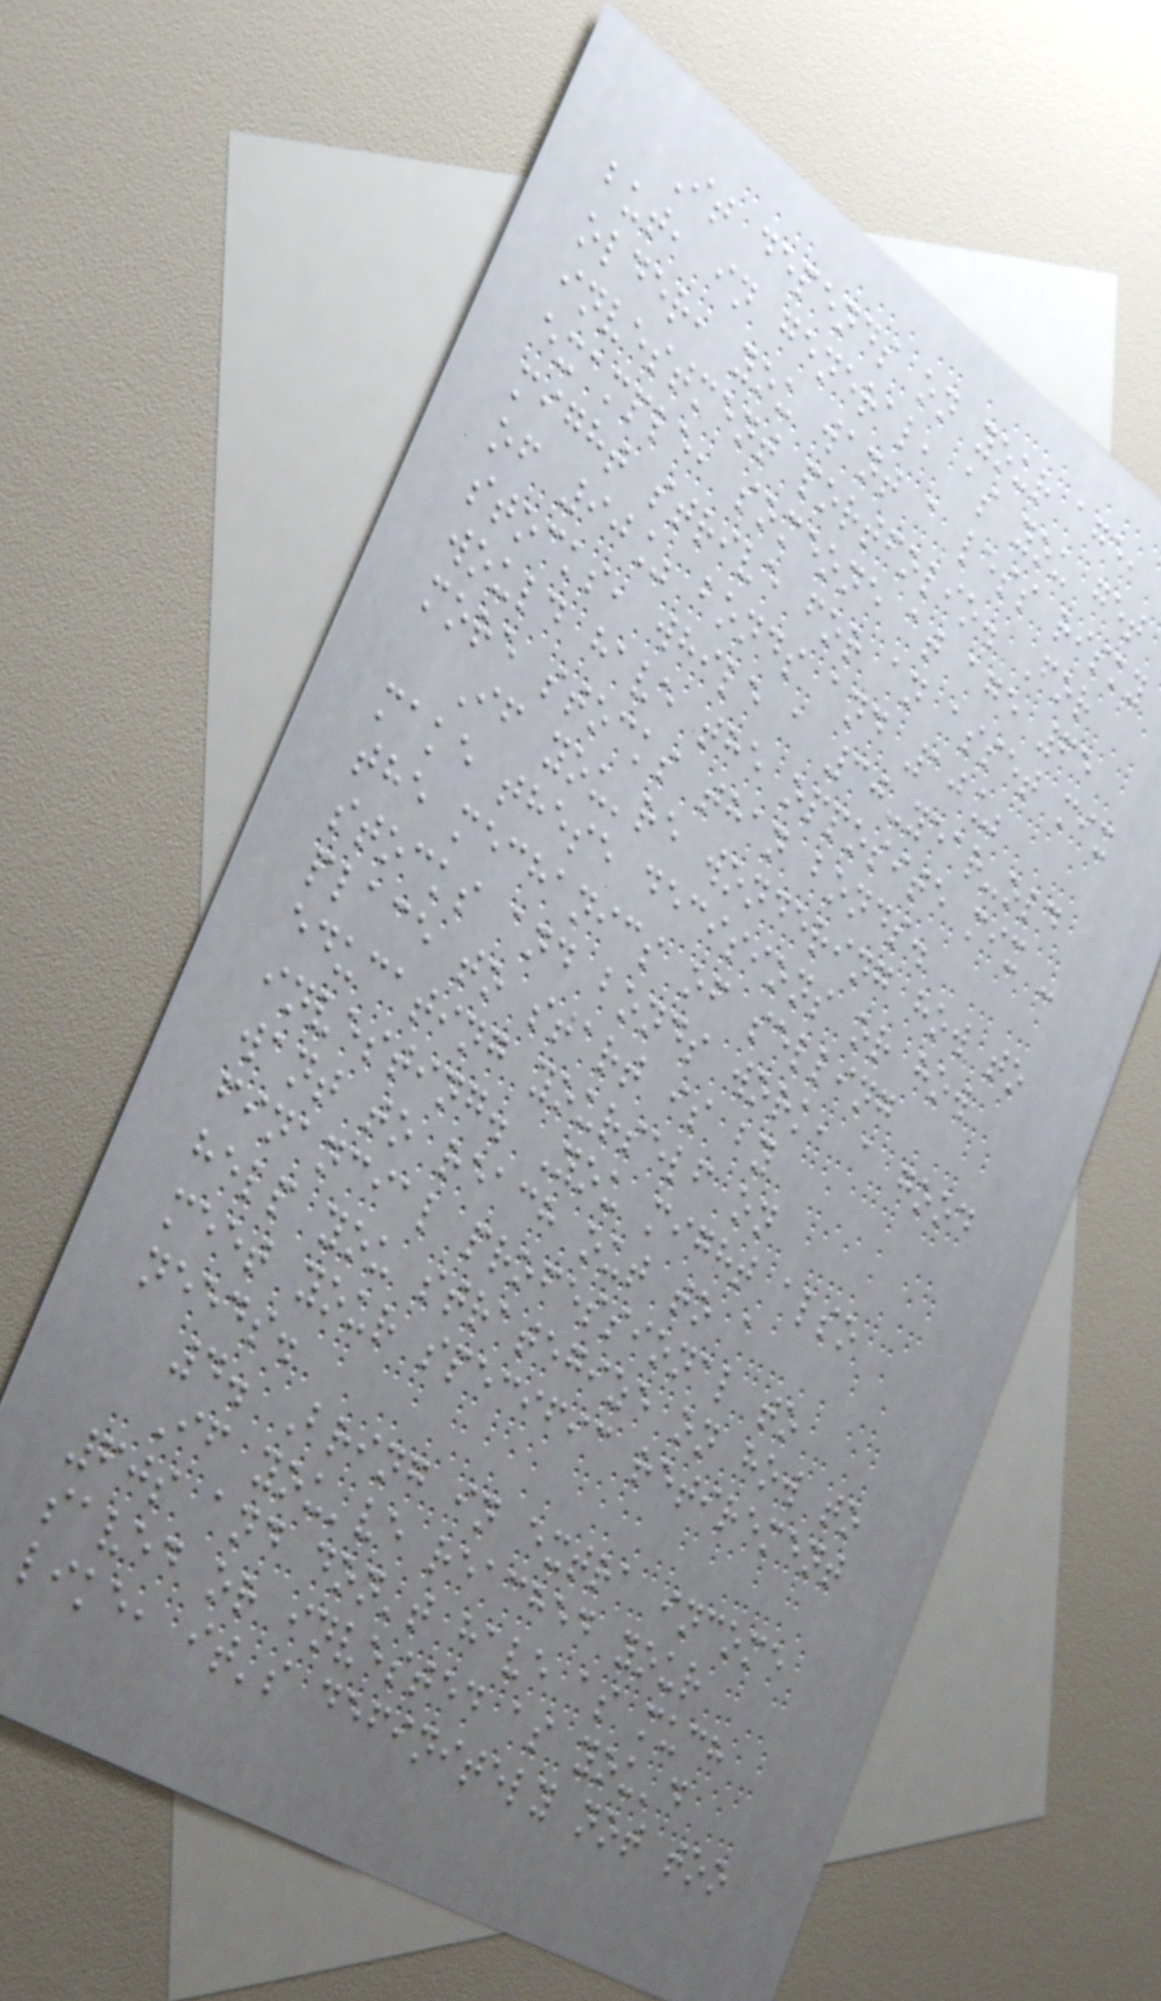It depends on your age,
but, in general, as you get
older, you want a less risky
investment portfolio. For
example, someone at age 65
might strive for an asset mix
of 90% bonds and 10%
stocks, while a 30-year-old
would have the opposite mix -
more stocks than bonds.
If you're wondering how to
make these decisions or how
the mechanics of selling
stocks and bonds work, a good
place to start is by
educating yourself on
investing. You might also
want to reach out to a
financial professional to
help you strategize on how to
meet your specific retirement
needs.
4. Bring in extra income
If you've reached your
60s and don't have as much
saved or invested as you'd
like, it's definitely not too
